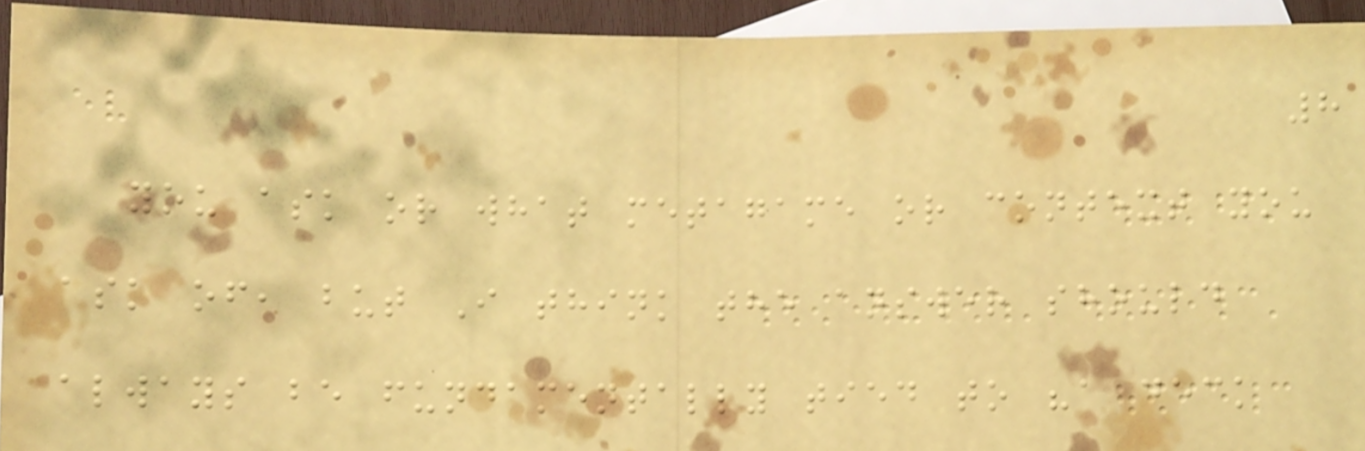8
you ask or what metagame or context you
ask of, but I think the answer should
always be fundamentally tied to "a deck
